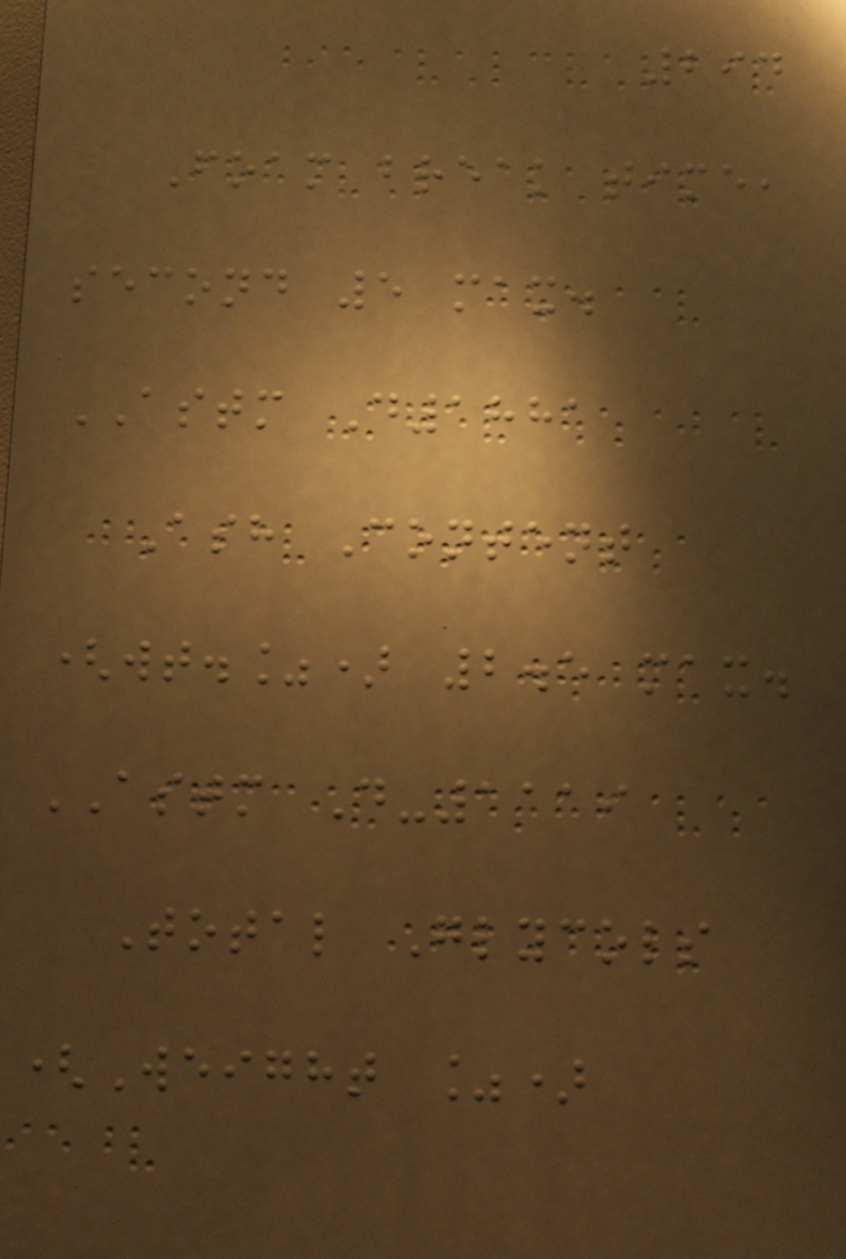294
Foam break time,
second 5 max.
ASTM D1881
Ash Content
(wt.%) 2.5 max.
ASTM D-1119
Total Glycols
(Weight %)
